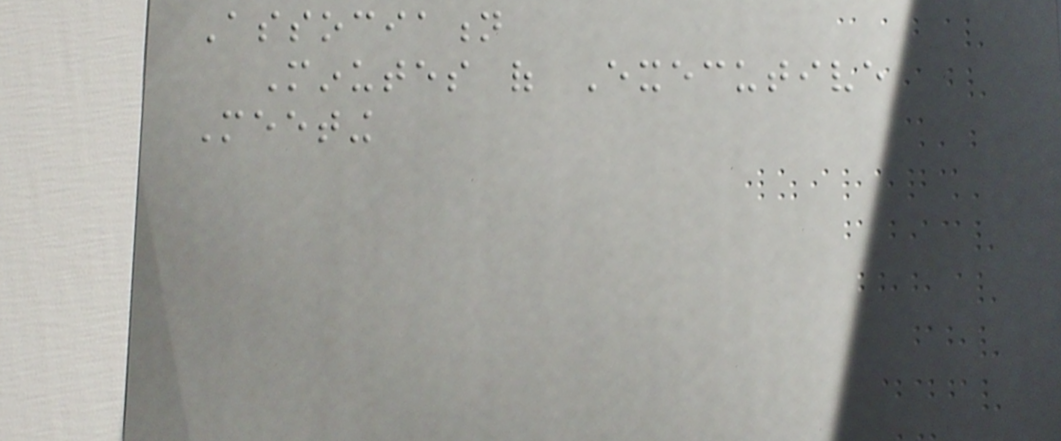Association
Minutes of Executive
Meeting
